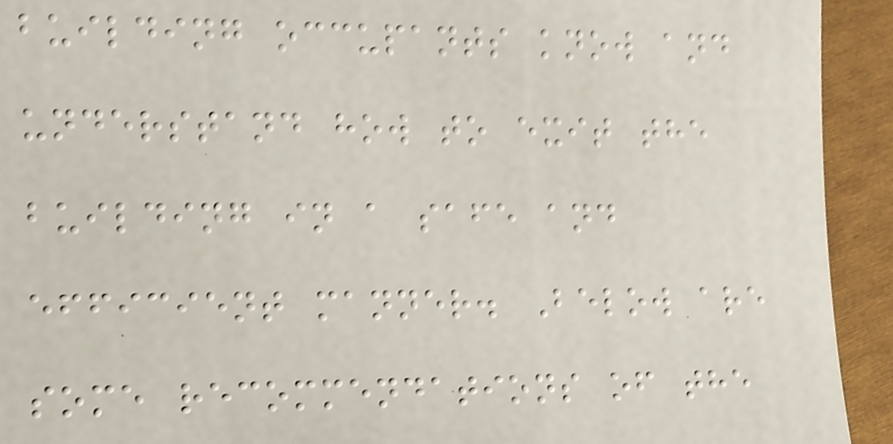building occupants know and
understand how to exit the
building in a safe and
efficient manner. Below are
some recommendations of the
